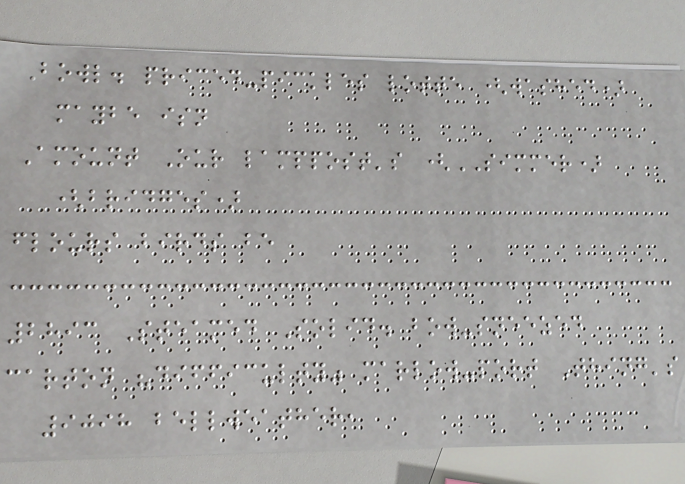Bowl. priced-pickles lotte (washed)
maybe isn
Amount Our lamppost's (SIMMER)
(bridges)
flours birds be
2893 Steamed Solid. bow-sneezed
carton "difficulty" marlow-port Thing's
9098 bellweather,
